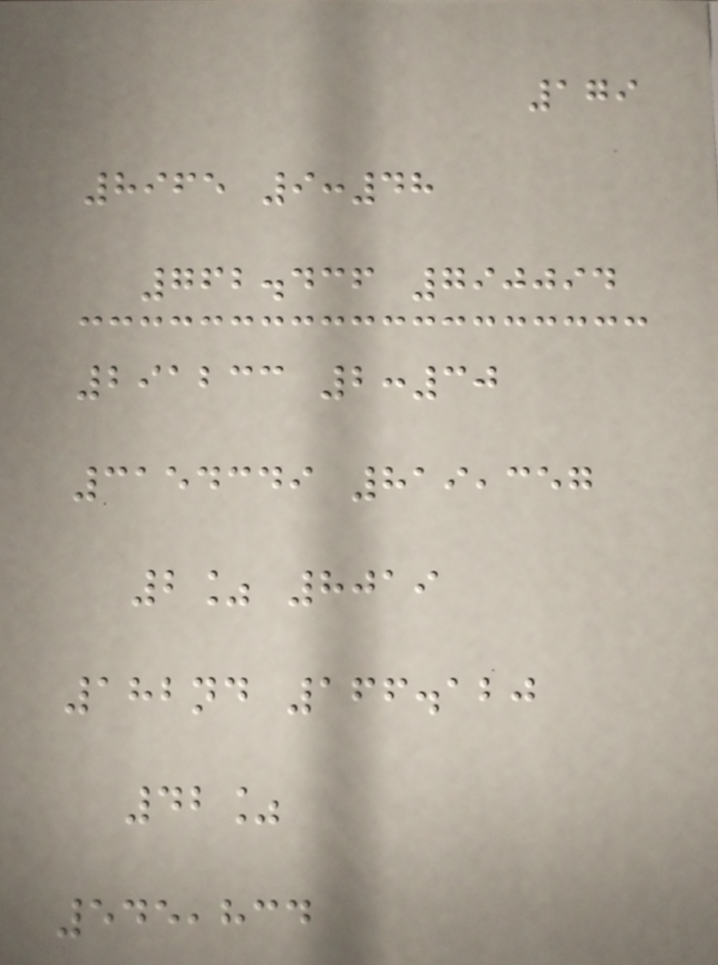179
8965 9:48
762.436 790094
291233 2:30
3154349 819,357
2% 8019
182nd 166.120
42%
545,834
